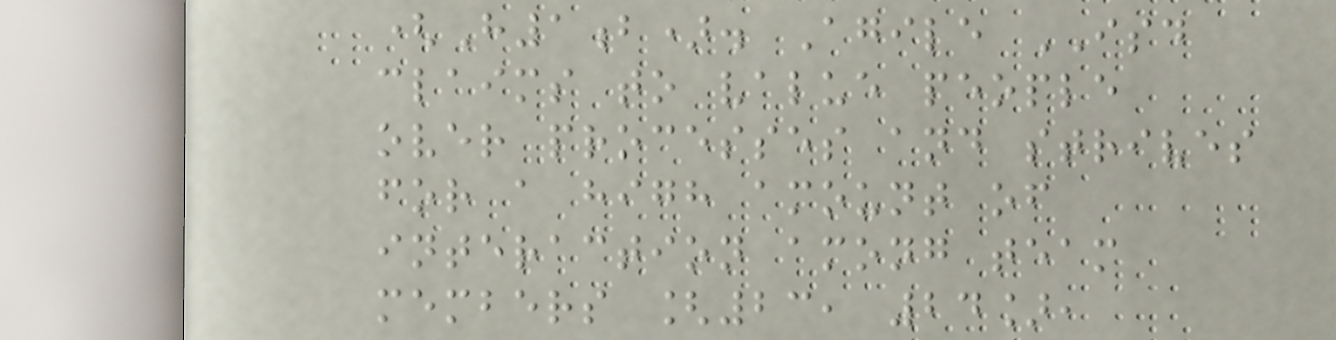(H1b). Agile ISD
claims to value people
over processes and strives
for a high amount of
interaction among team
members [23, 24],
